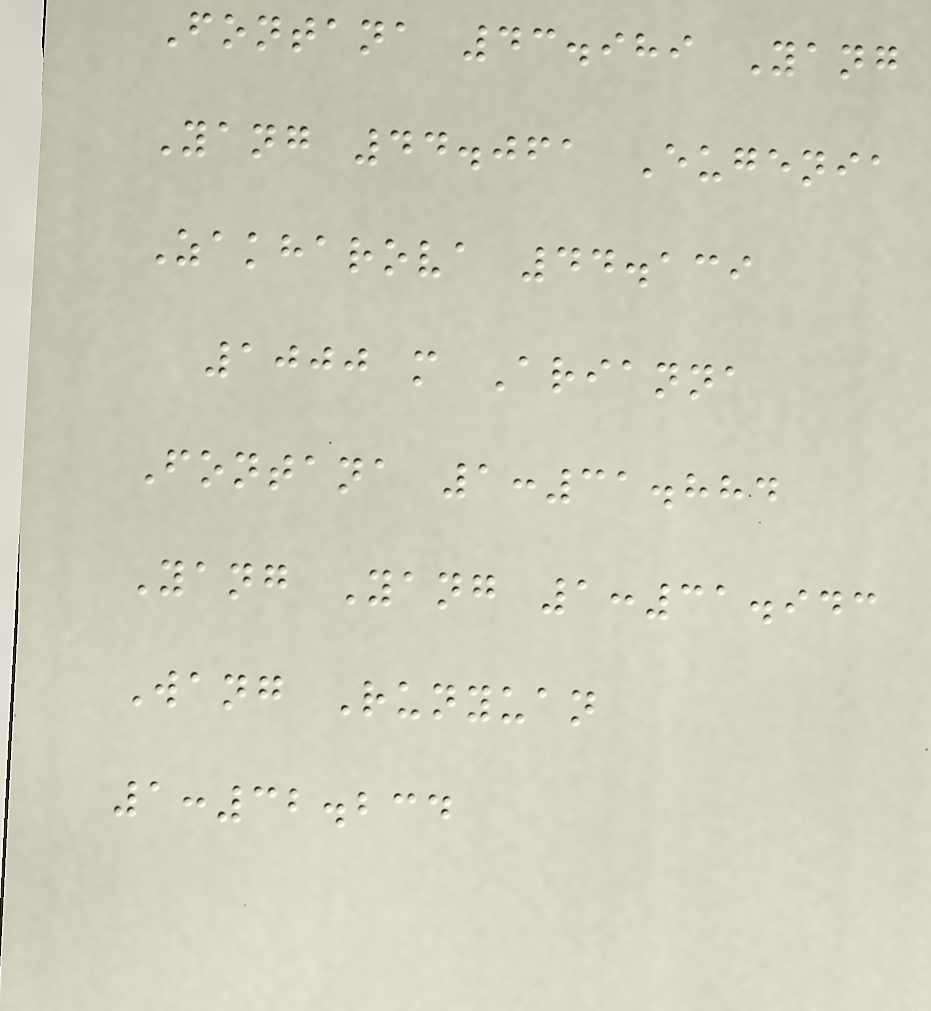Fontana 43.989 Yang
Yang 44.061 Eugenia
Zakharova 44.139
1000 m Arianna
Fontana 1:31.884
Yang Yang 1:31.943
Wang Runyuan
1:32.234
